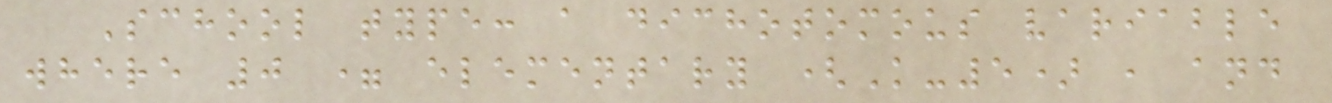School type: a dichotomous variable
where 0 = elementary (K-5) , and
